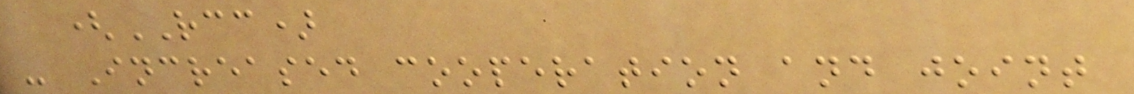(RCC)
- Increased cooperation and joint
